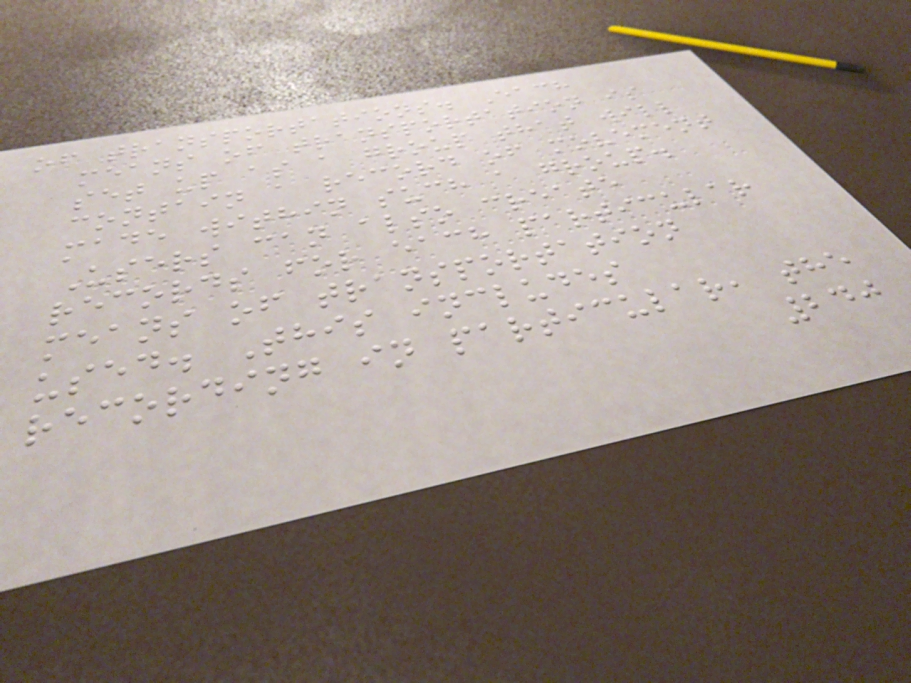of transportations. Each
means of transportation is
set up as a group that will
contain a record of movement
made within such a group.
Users can also create
records for each particular
means of transportation
used. This includes
recording in particular, the
240
